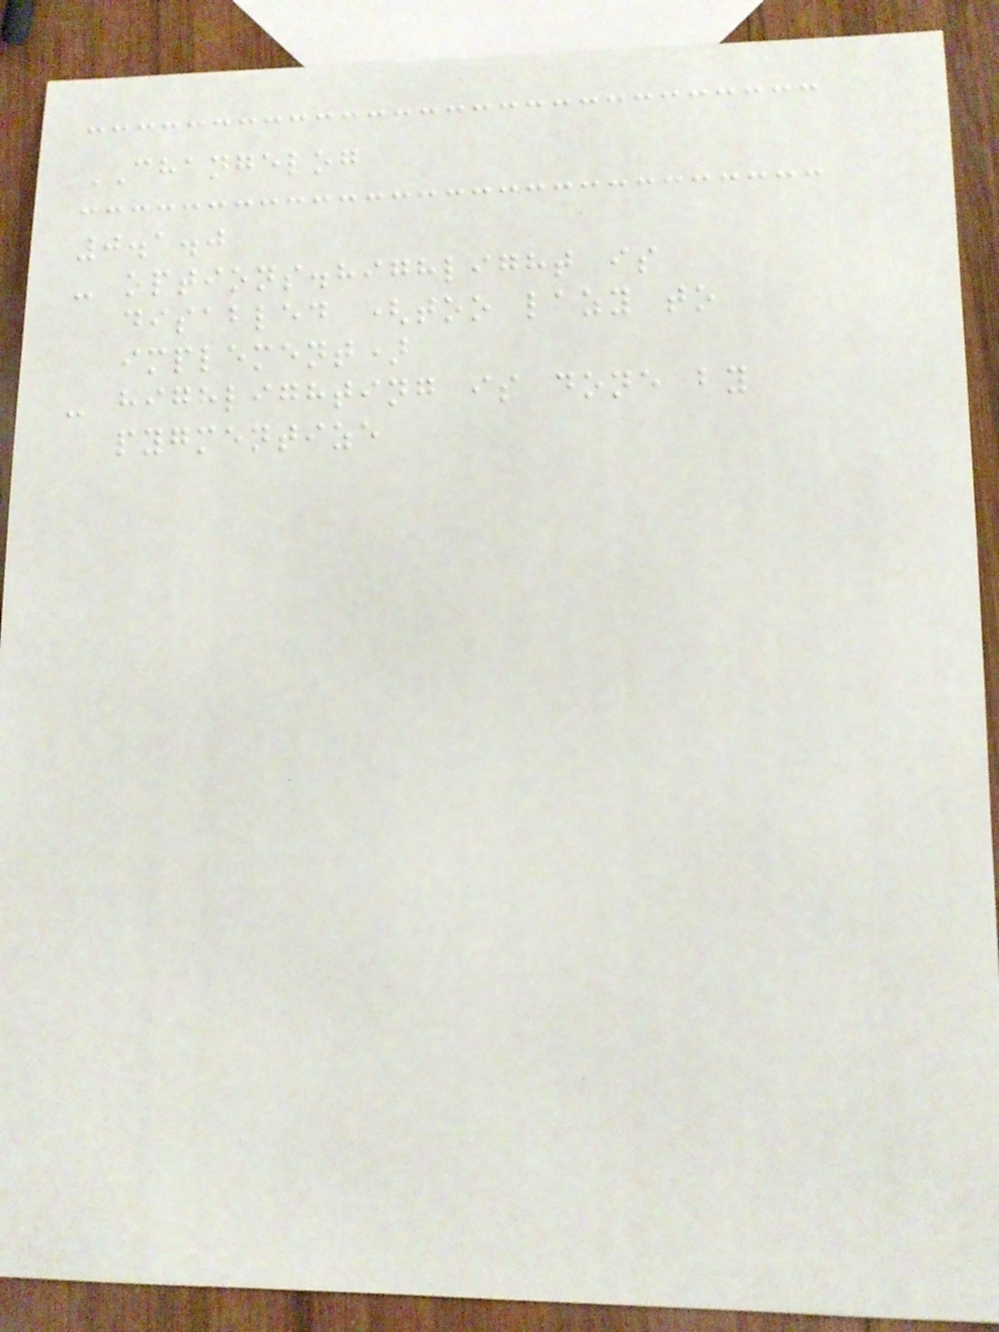CHANGELOG
0.1.0
- options.highlight is
disabled (too lazy to
implement)
- highlighting is done by
pygmentize
